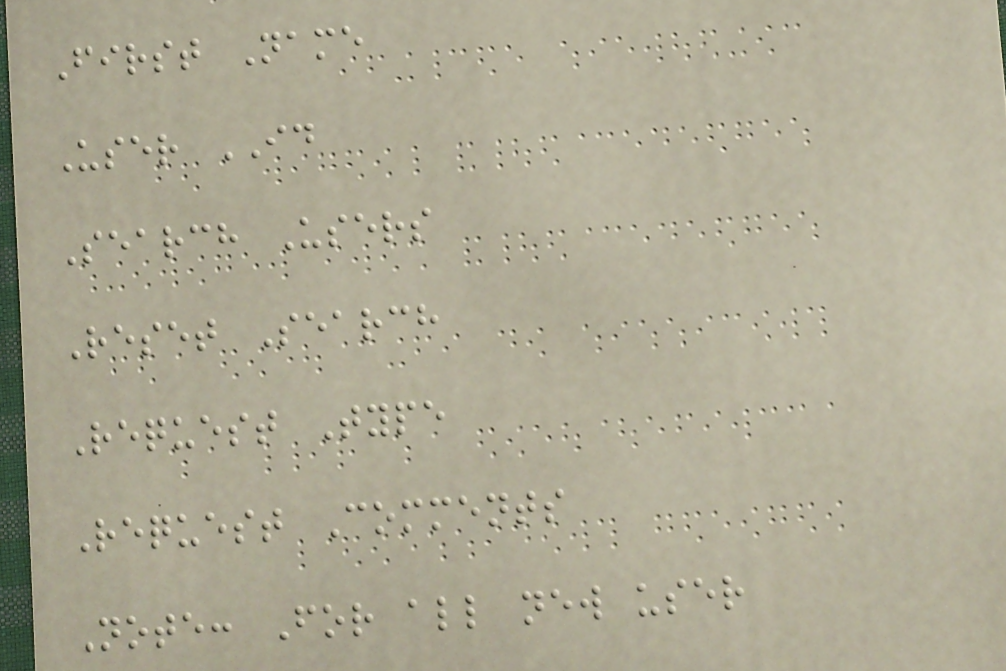First Name
User ID
Search Users
Reset Search
Request Type
Request Comments
Note: For all new user
